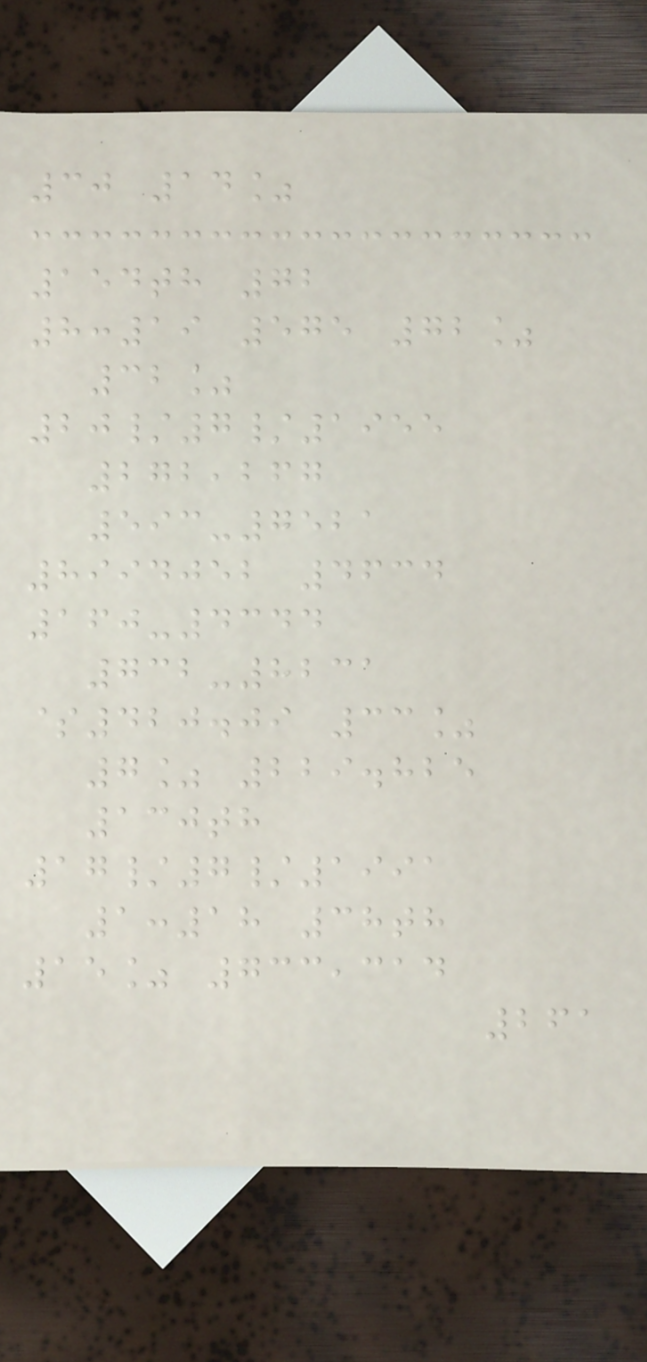30 14%
154th 72
8:19 575 72%
32%
20/7/1955
272,267
593-7521
8994052 4634
160-4344
732-8231
$420.09 33%
7% 229.825
130th
17/7/1991
1:18 38th
15% 733,314
261
